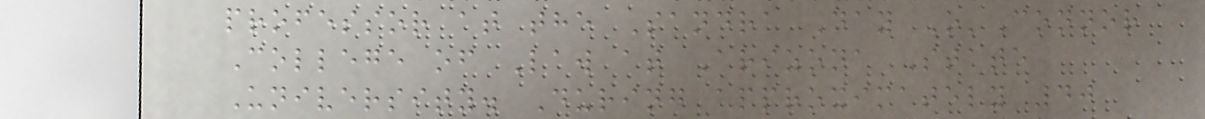professor at the Sandra Day O'Connor
College of Law at Arizona State
University. During approximately 40
